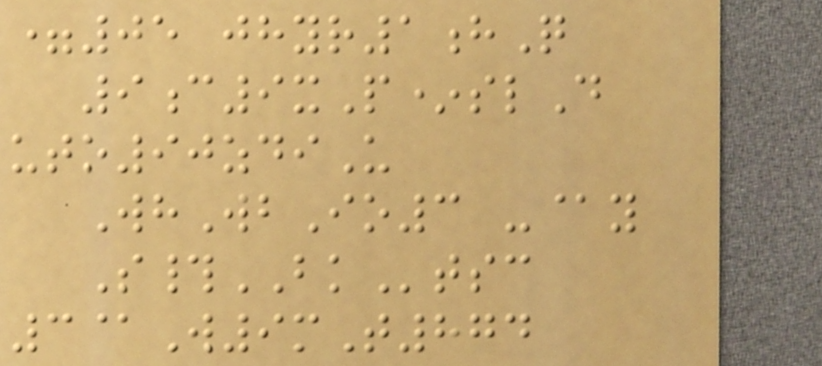=05 jhyr1hQ
9c9xP*slD
uto90zdiU
WhWbIo3 -@y
S#BKtsc
3@W9mT874
